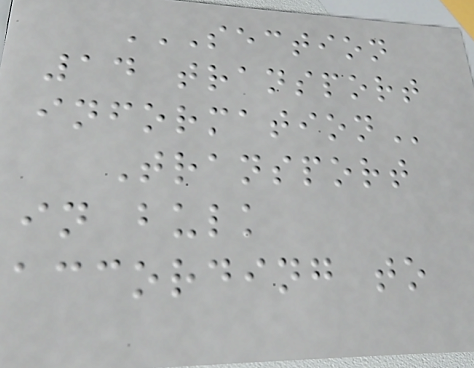SECTION
14 TRANSPORT
INFORMATION
Transport
in bulk
according to
